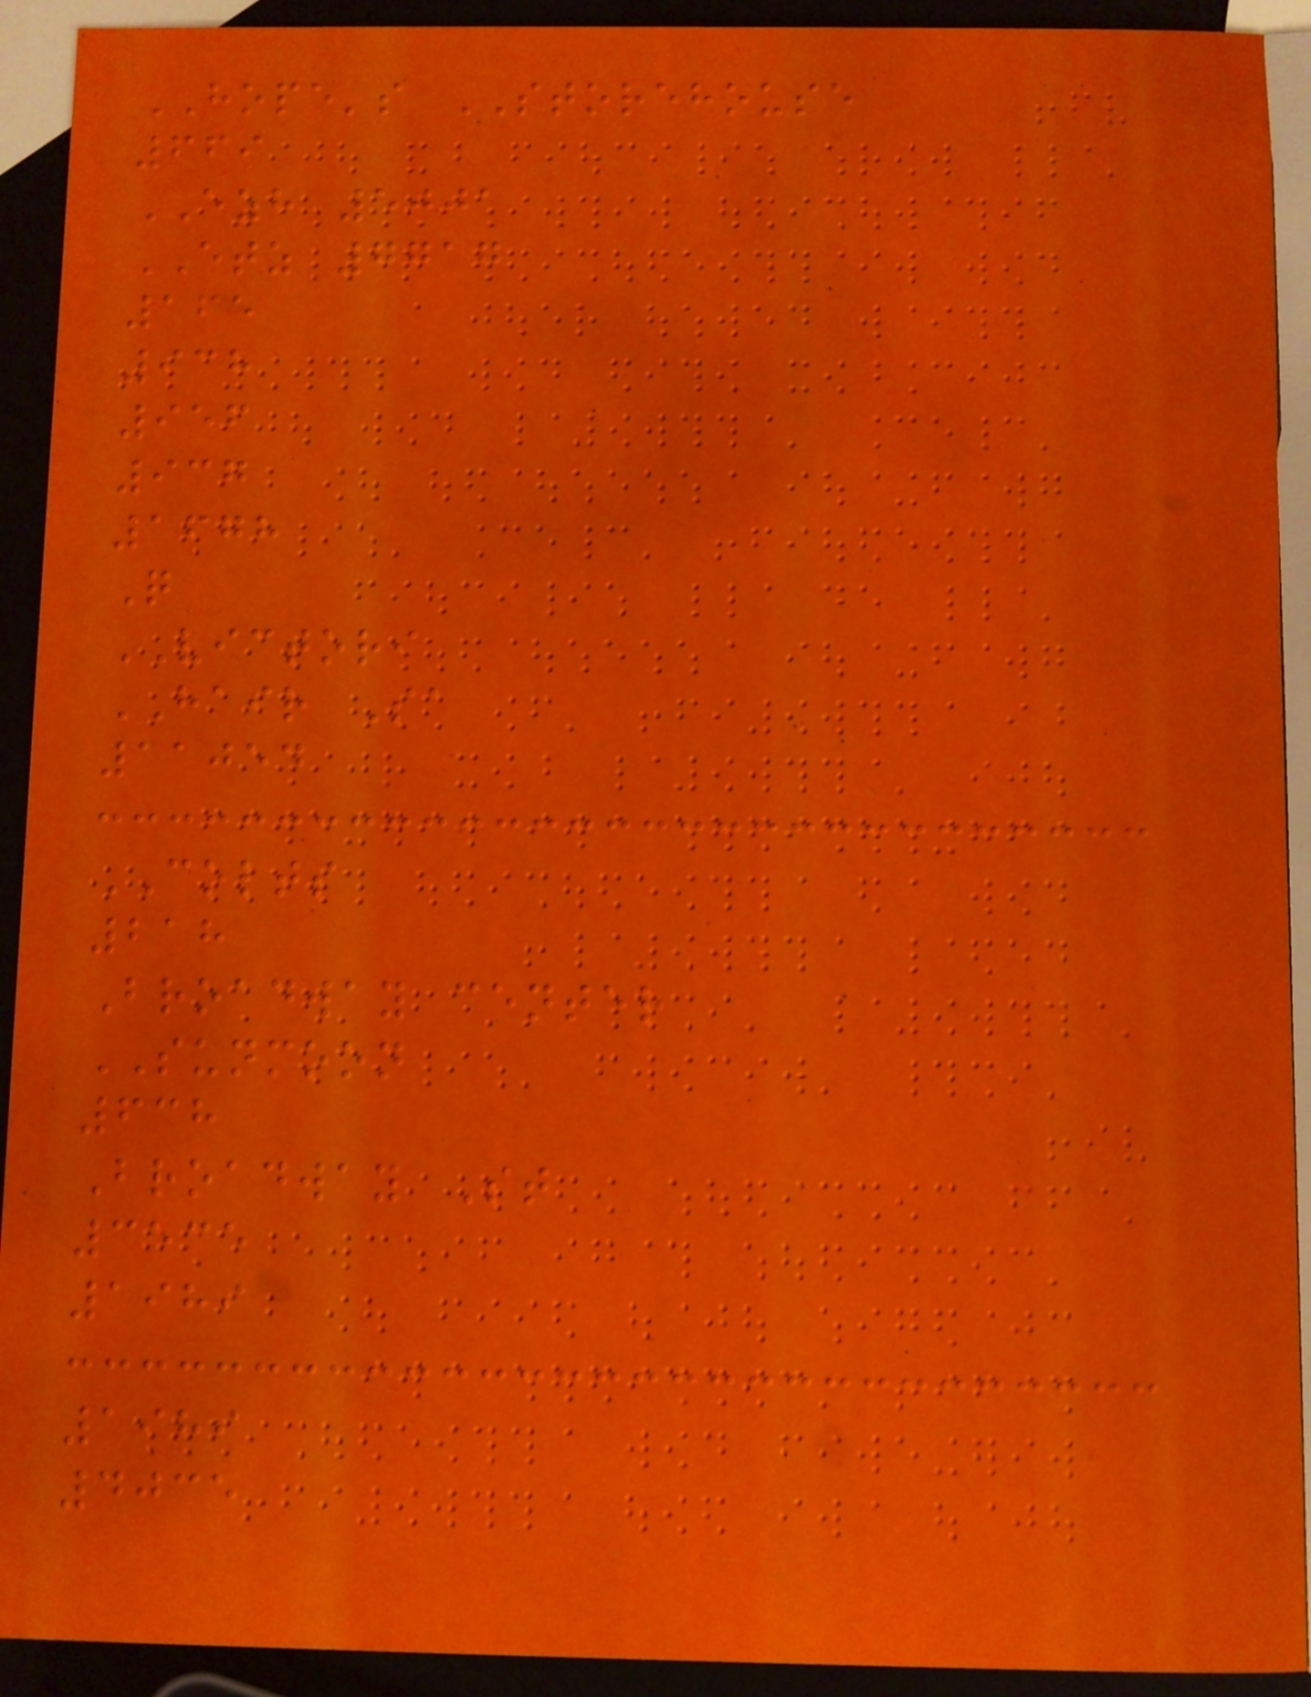HOPE's STOREHOUSE
669
EZH 5001
ETZ 7717
165
938
956
937
1678
Q
VICTORI
HAIR Sa
11054
COLTS
218
Broadway center
SUNMOON
638
Broadway St
3535
1989
1989
4035
